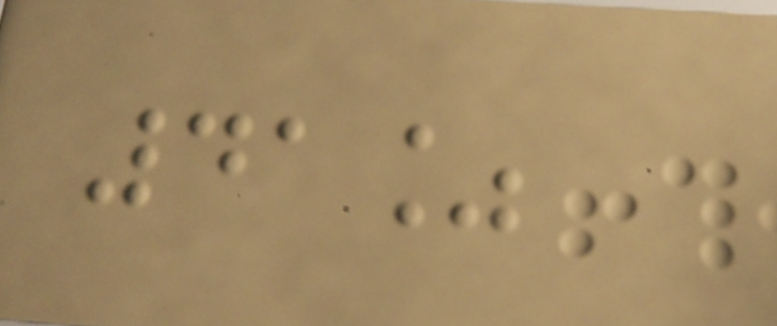41%
